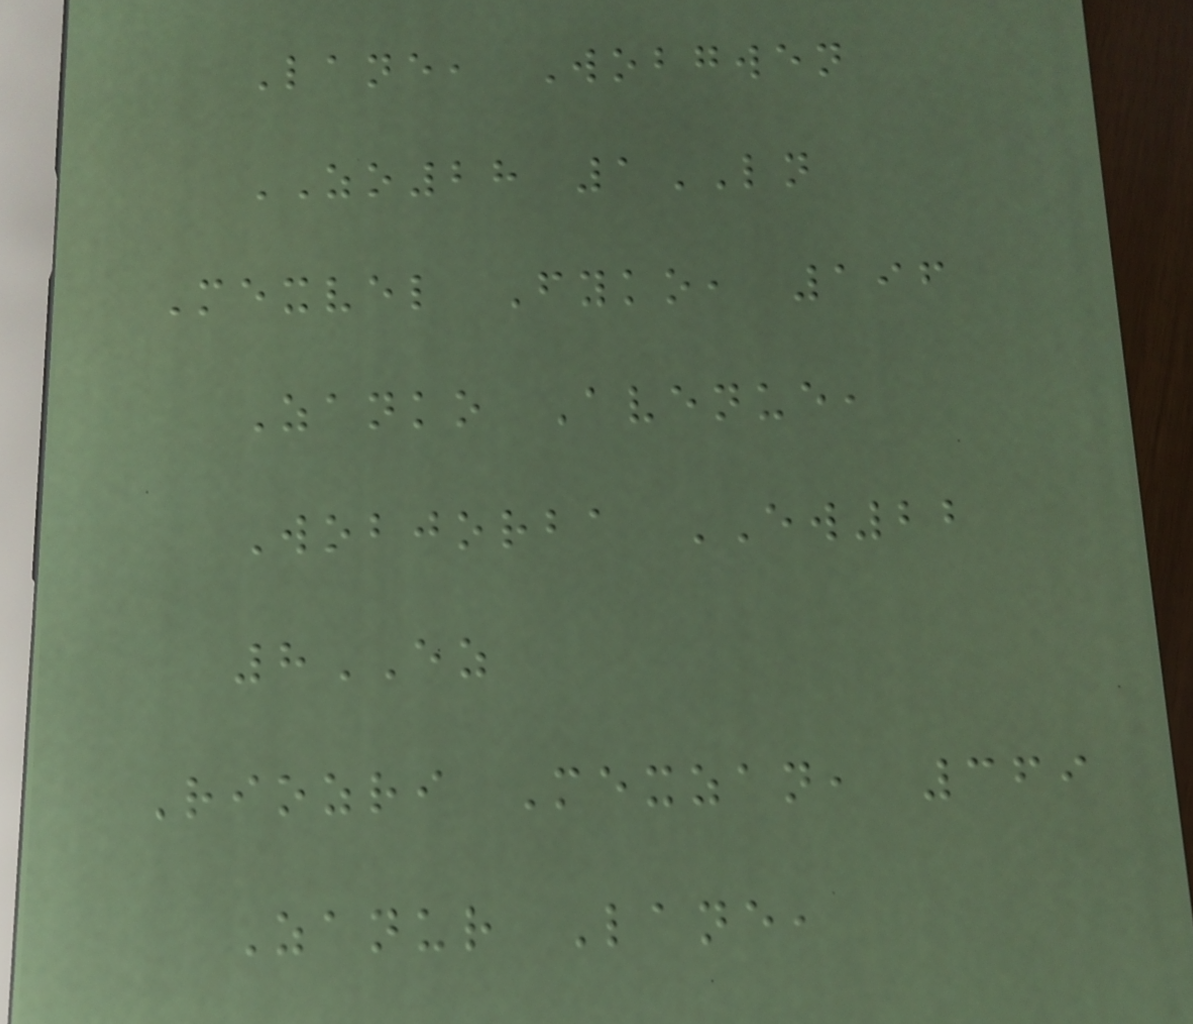Lane, Wobgwen
ZO28 1LN
Mexvel Fyko, 196
Zanko Avenue,
Wobjorba EW22
8EZ
Riozri Mexzan, 369
Zanur Lane,
